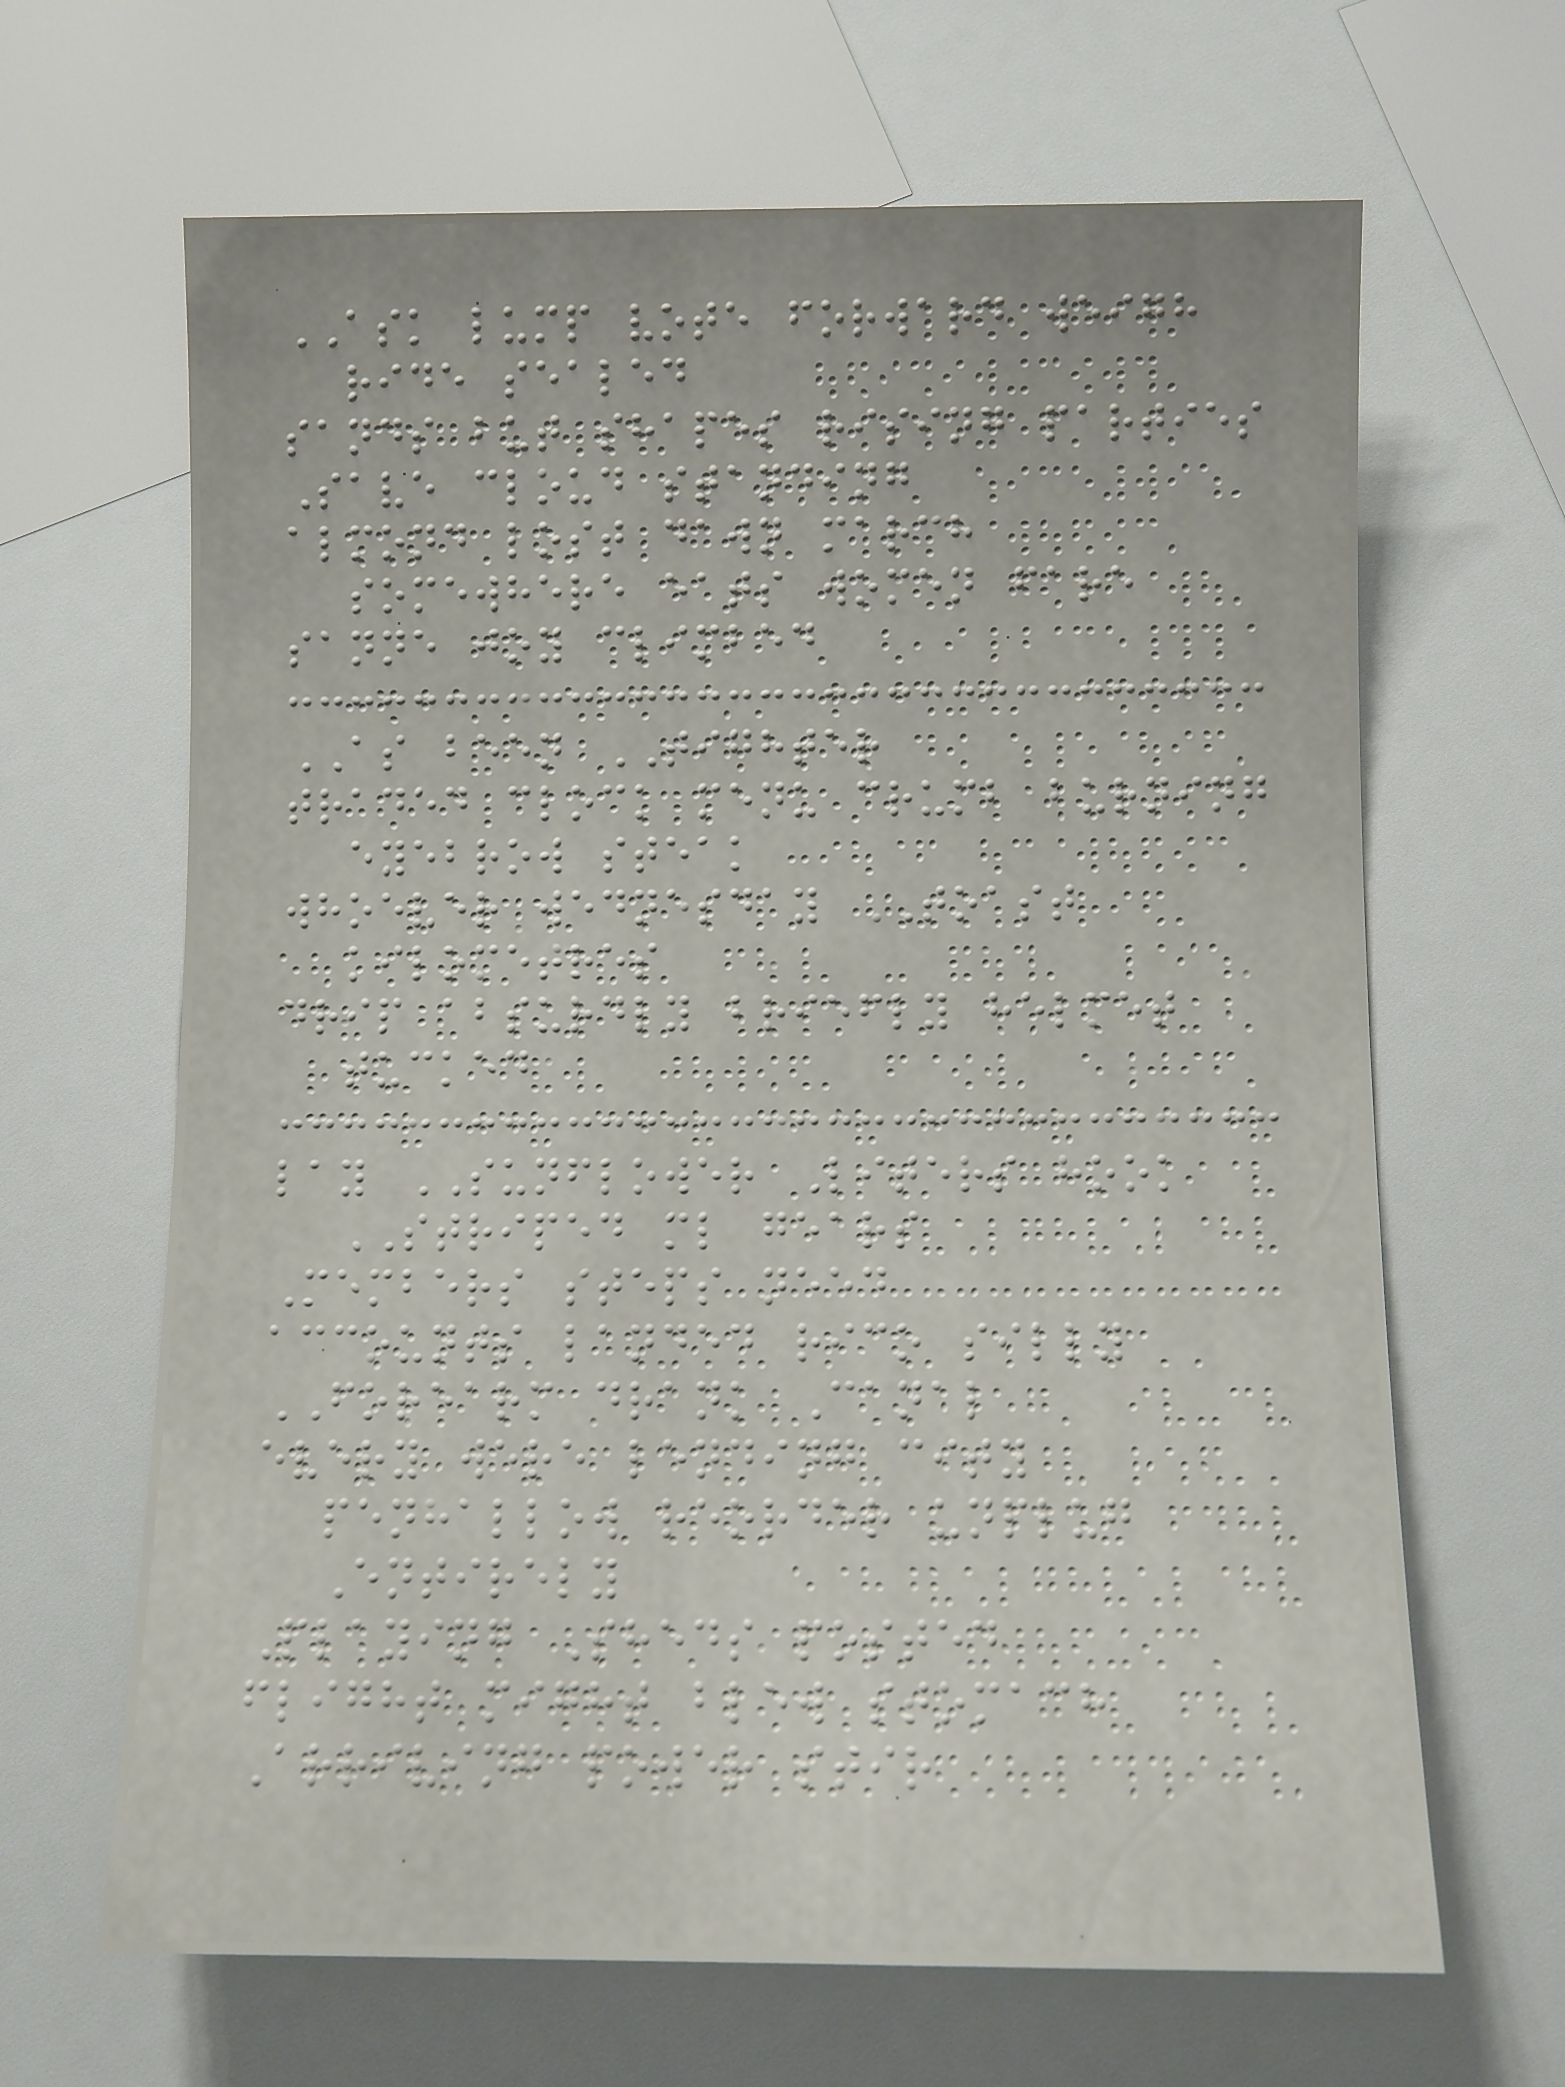ASK lump vote forward weigh
ride sealed
sands but shapes rising parties
Save cloud standing
almond lost dawn march
somewhere eats women fare
sanne joy climbed
AS been TIGHTER
traded clock menu crumb burning
eyebrow steak
whoever wednesday TOAST
kilometres
drip absurdly briefly helmet
tucked
lay SUNFLOWER Liters hook
STRIPED ml gears
Members steps need
accounts landed rico silly
FOREARM drank Canal
every were lending city
penhallow reorder unplug
Entirely
Playing Sheds posted
flight might blew stomach
Arriving power stir
